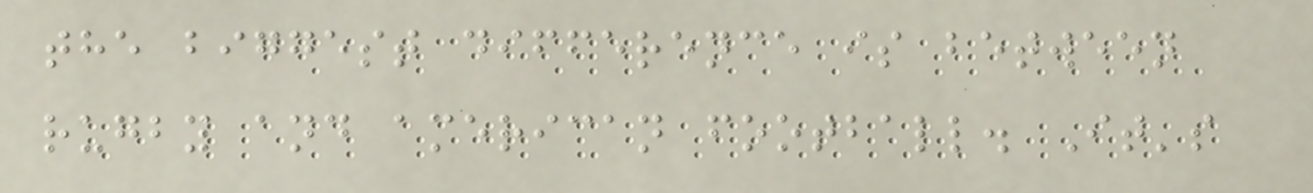the biggest difference is between
rugby and american football. It's
